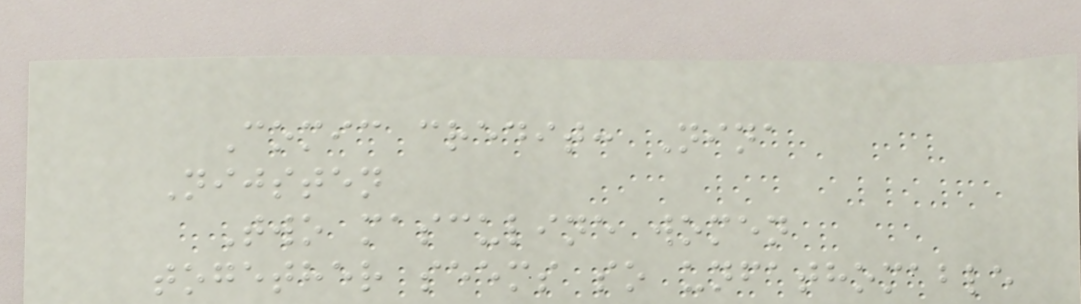Comic credit: Nina
Nijsten
Two masculine women
together seems so unfathomable
